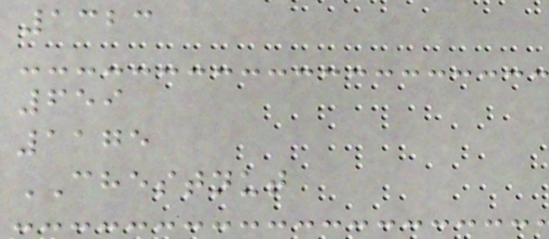1323
659
1175
CHESTNUT
